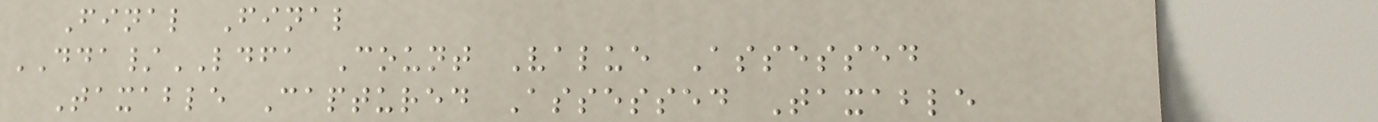Final Final
DDA/LDFA Count Value Assessed
Taxable Captured Assessed Taxable
